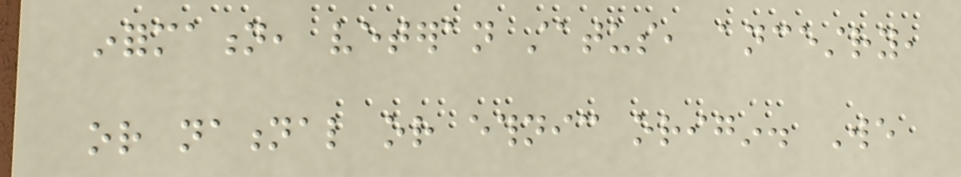information, veteran status, ancestry,
or national or ethnic origin. We
